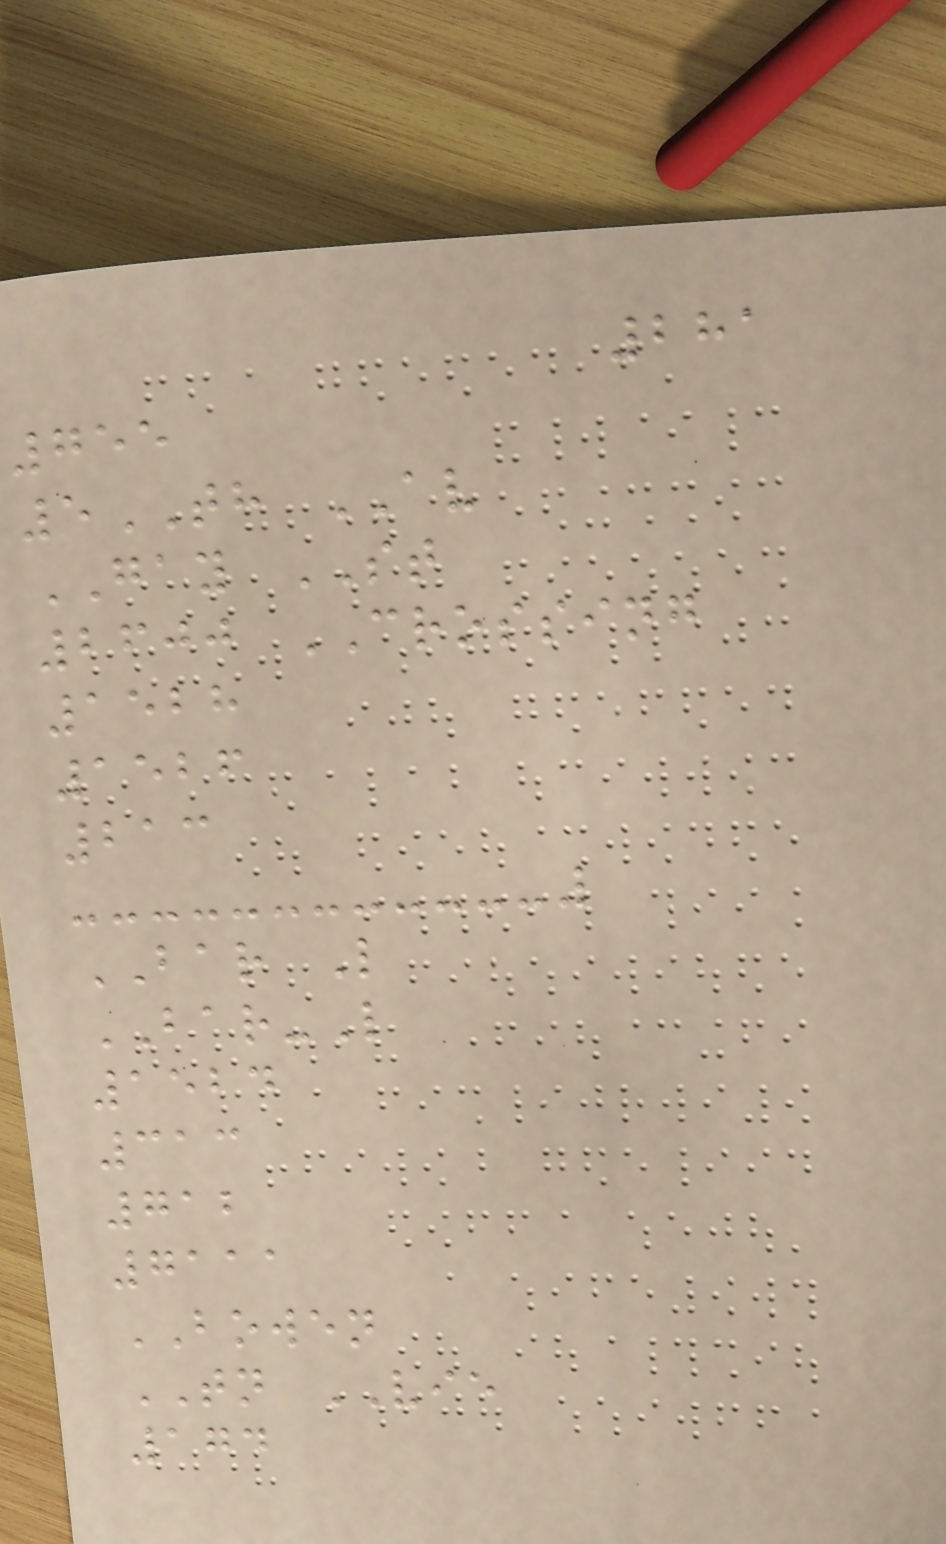281
755
5TH AV
GAY ST
2600 CROSSING
1528
1526
213
BAR L
BAR-L
1524
313
712
7111
BOWEN
TN VIE
174
